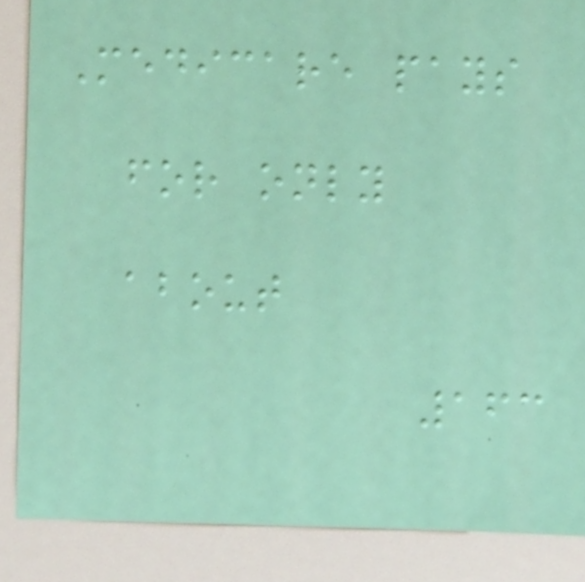Medicare pays
for only
about
163
